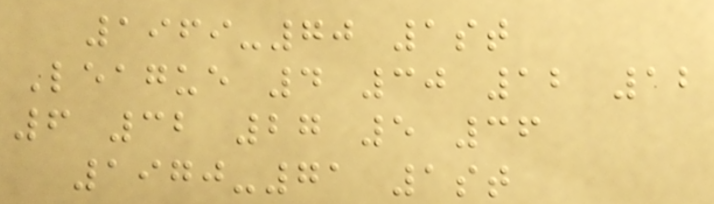1969-70 1st
League 4 30 12 12
6 32 27 5 36
1970-71 1st
